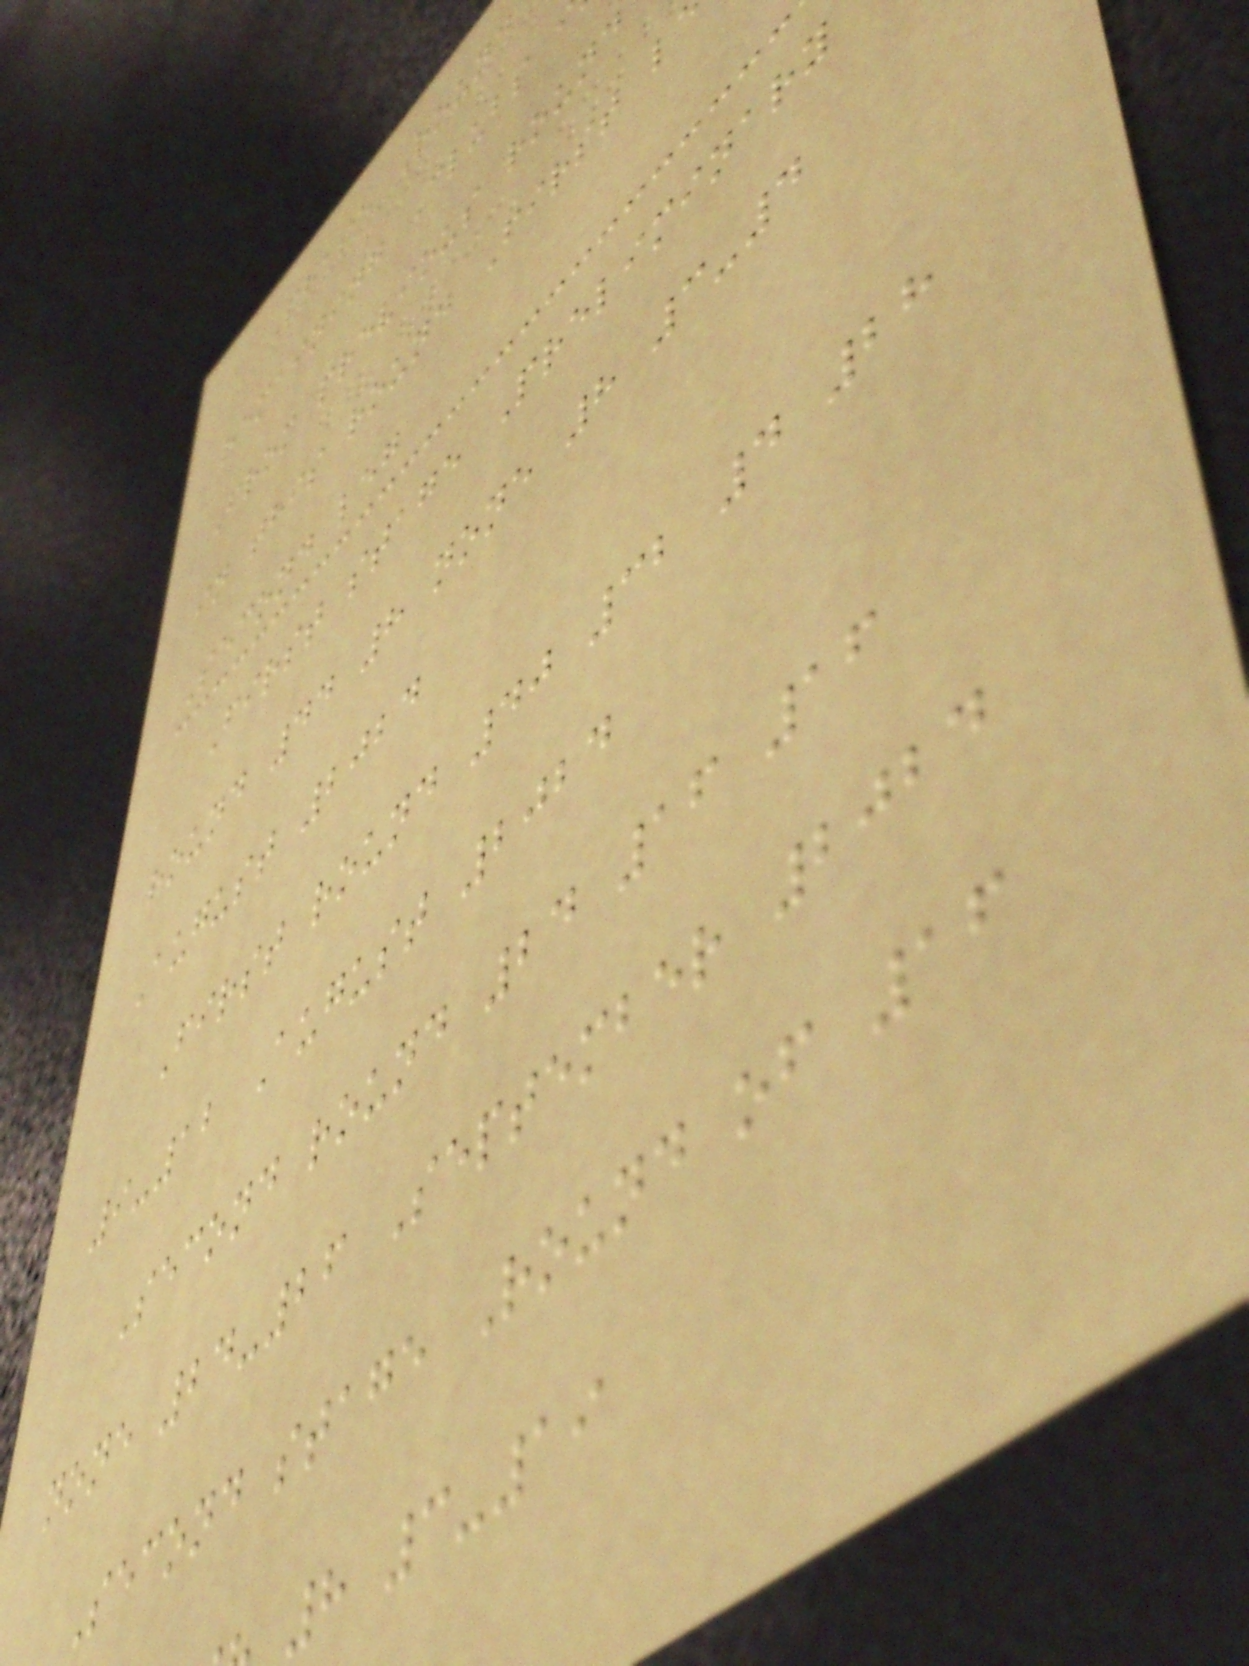Phase Round
remaining Clubs
From previous round
in this round First l
Second leg
First stage Preliminary
round 44 8 none 8 3-4
August 2024
First round 40 32 4 28
9-12 August 2024
Second round 24 16 16
none 24-26 September 2024
Second stage Round of 16
8 3-19
